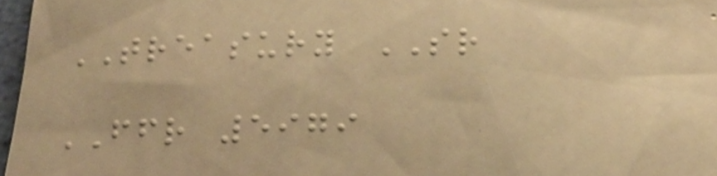TREASURY SR
FFR 5979
